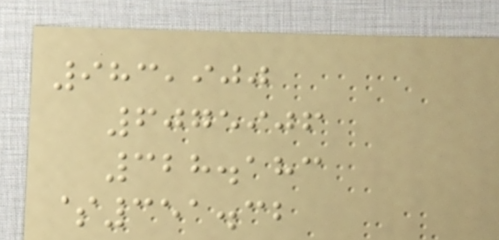983,900
6075906
328.183
$351.32
